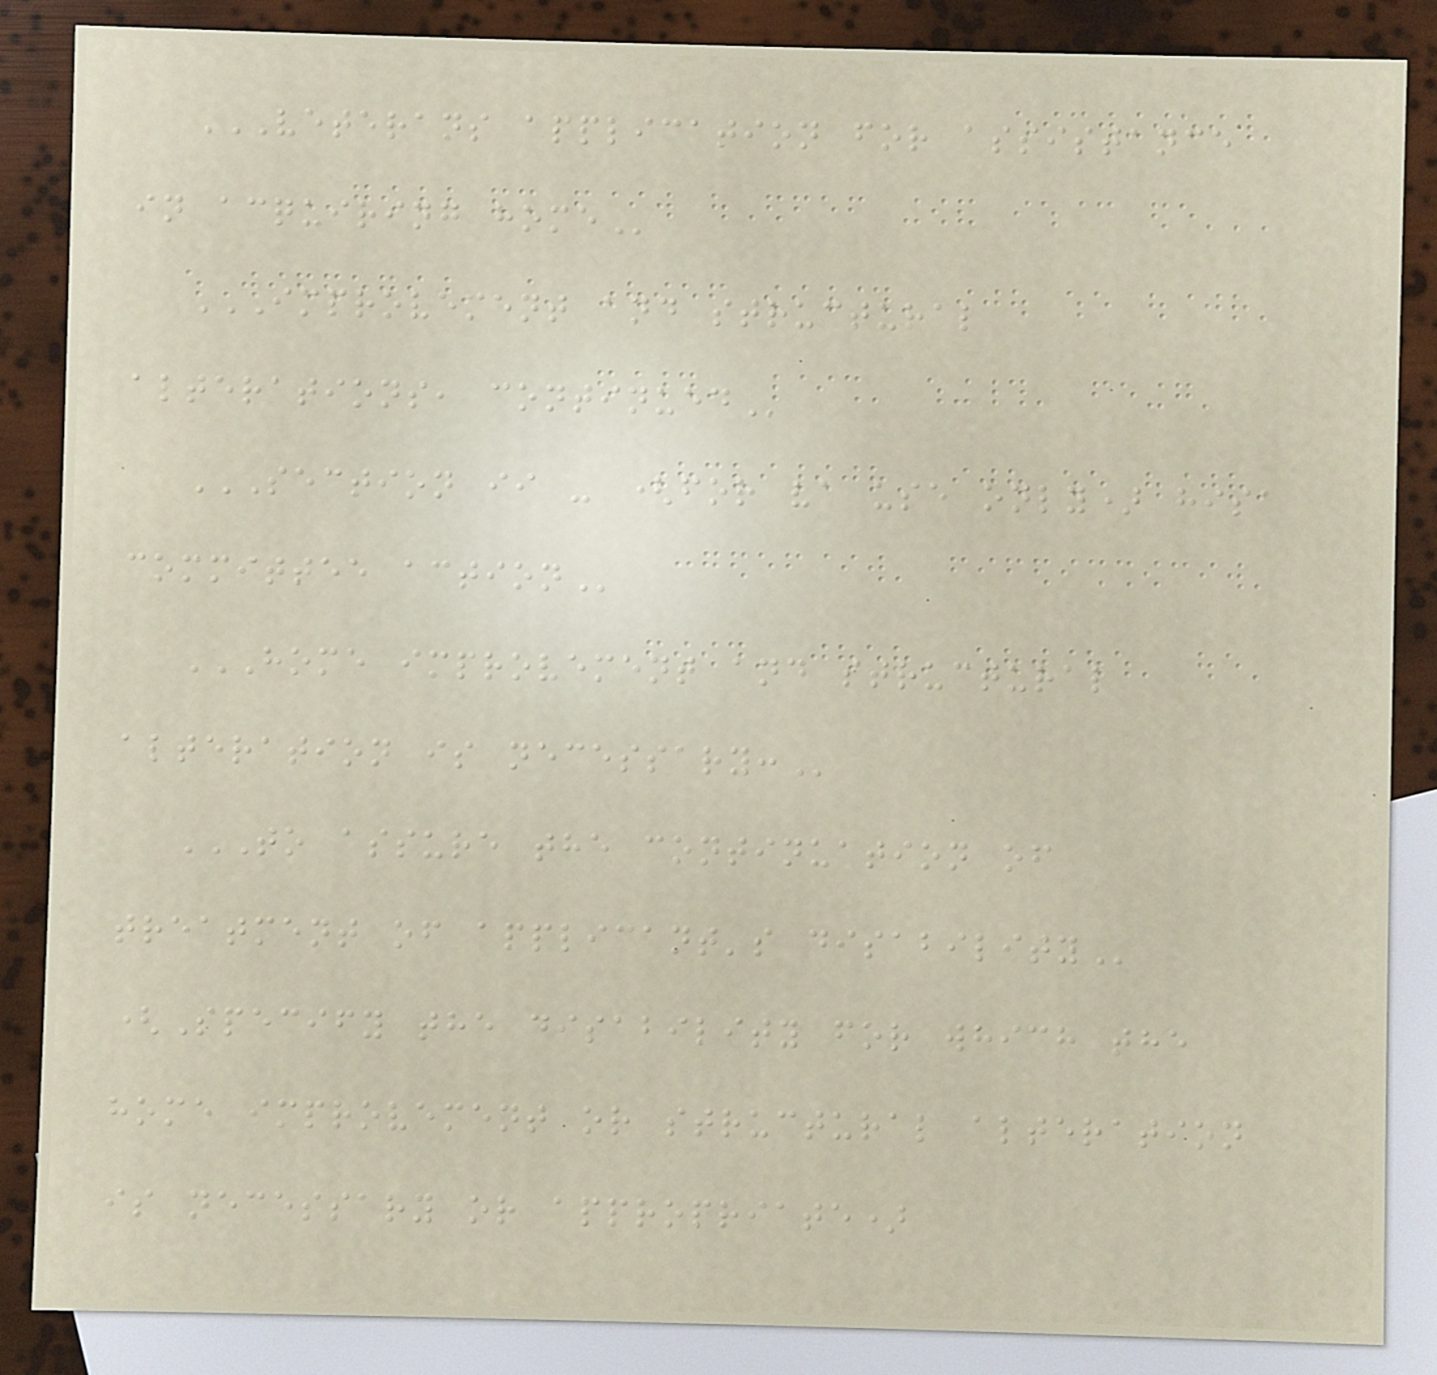VETERANS APPLICATION FOR ASSISTANCE
IN ACQUIRING HOME
IMPROVEMENT AND STRUCTURAL
ALTERATIONS, CONTINUED
SECTION II - (FOR VA USE ONLY) HISA
COMMITTEE ACTION
HOME IMPROVEMENT AND STRUCTURAL
ALTERATION IS NECESSARY:
TO ASSURE THE CONTINUATION OF
TREATMENT OF APPLICANT'S DISABILITY
(Specify the disability for which the
home improvement or structural alteration
is necessary or appropriate)
